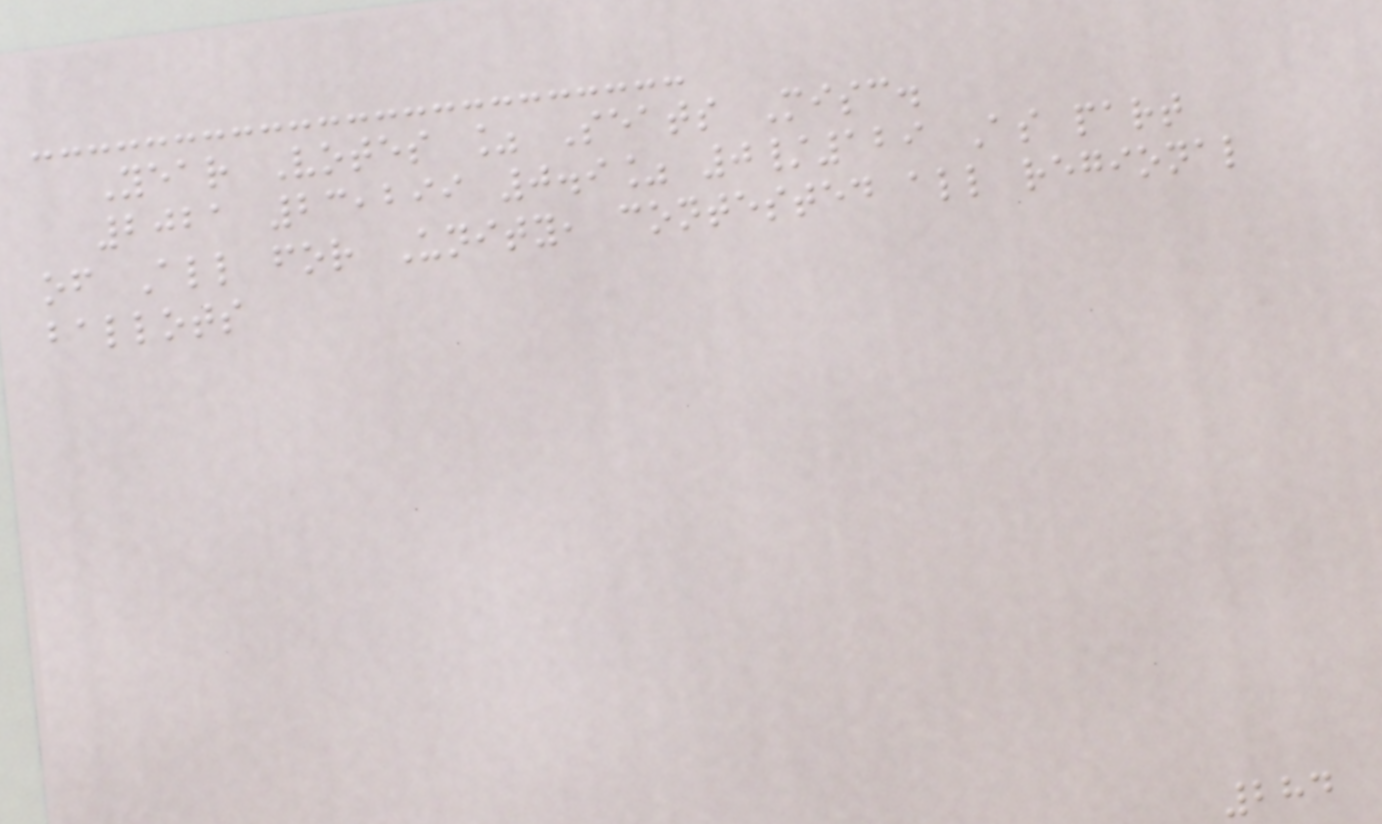Year Votes % Seats Misc.
2021 23,299 0.9% 0/129 As part
of All for Unity, contested all regional
ballots
284
